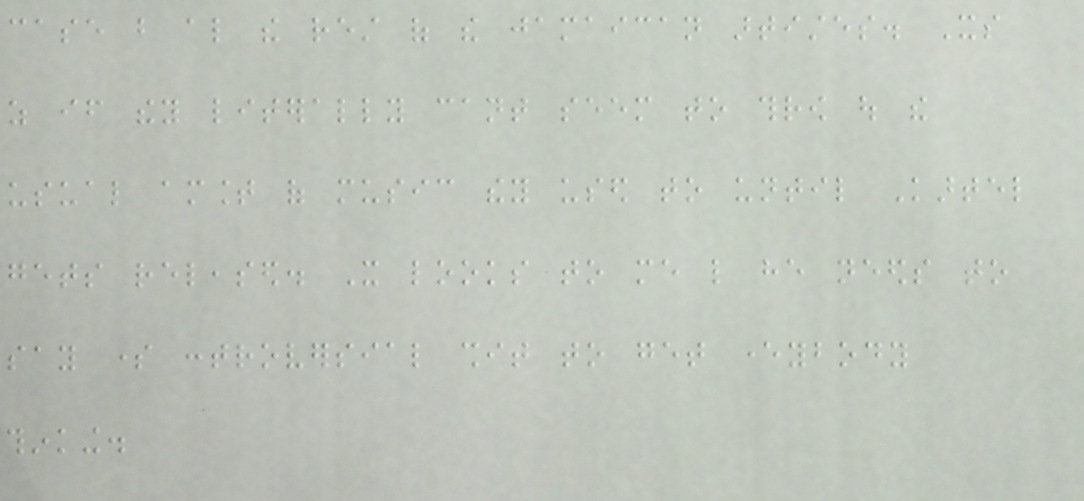case but also the rest of the jamaican artistes. Its
as if they literally cant seem to throw out the
usual amount of music they used to until Kartel
gets released. It looks to me like he needs to
say some controversial shit to get everybody
thinking.
